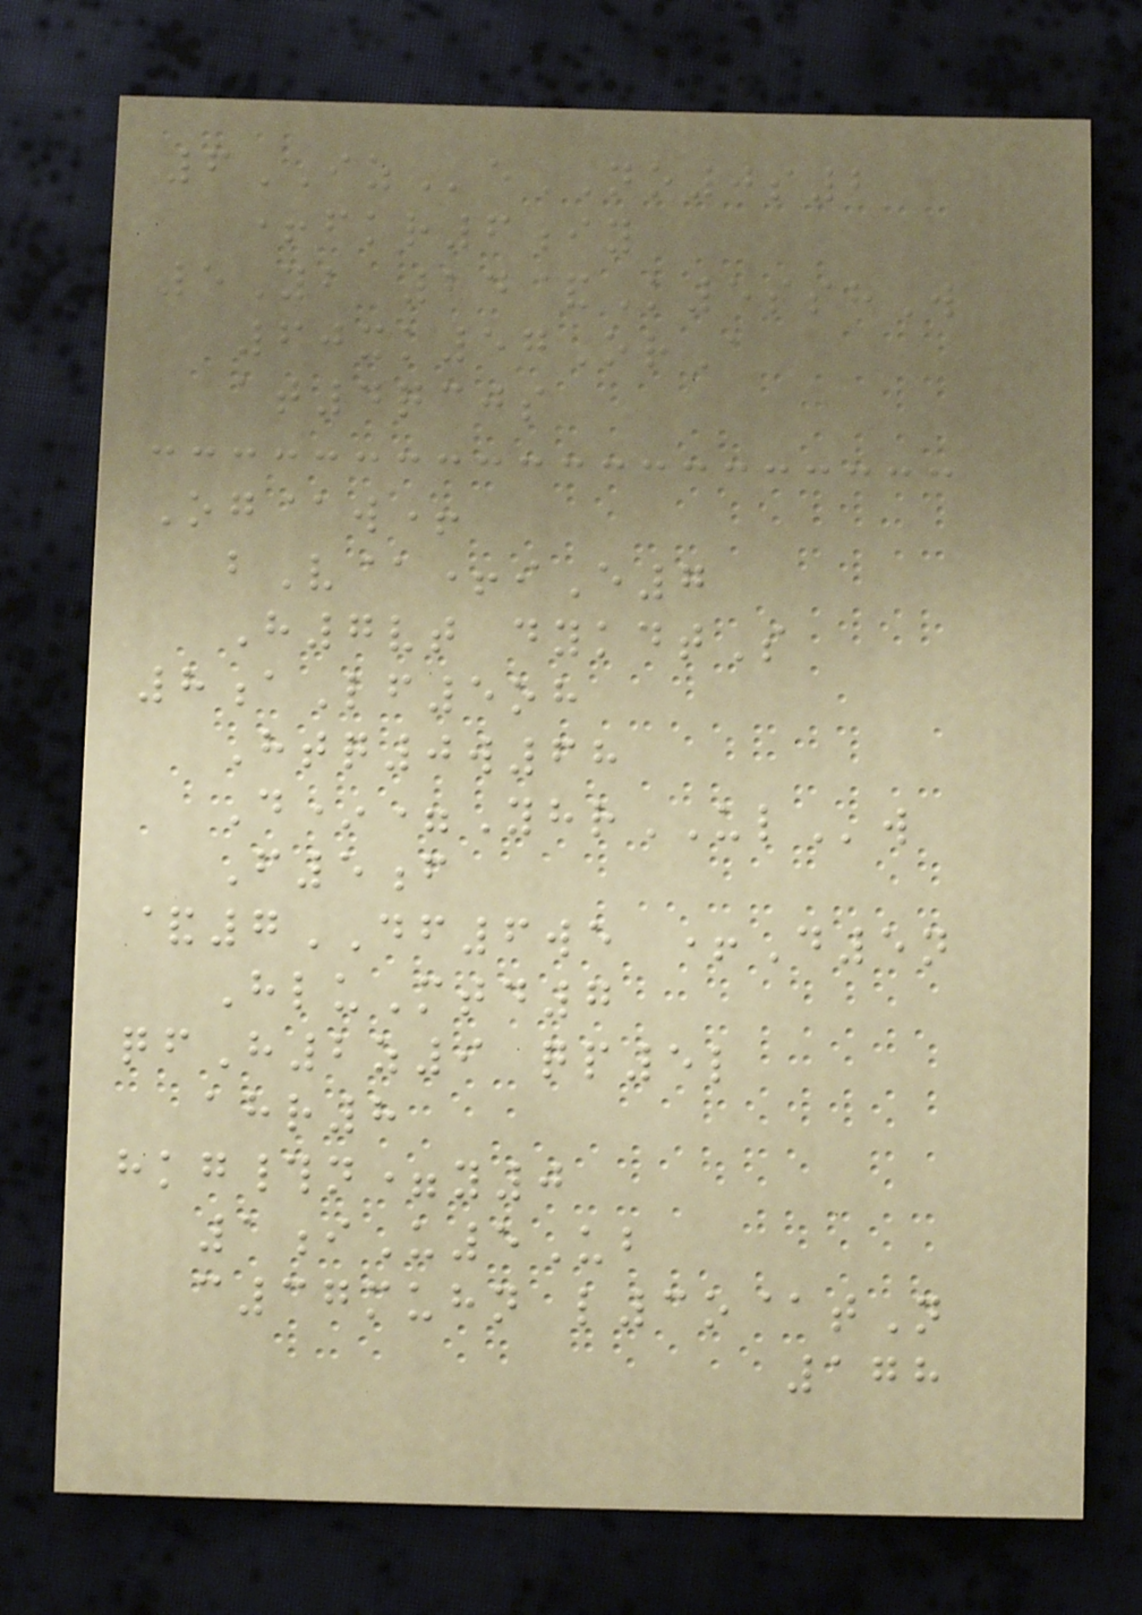6IZeNO0s2
+fkr6iy
5Yb 24&K5sshW
60xk57OrA
at4qcjs
Og@w+
bV@+iE7
H7vt dykdtS
8aLf5oh
Htq0w68
D*=YhrULw
F5f
&7DF6we +D5n
HluMtd7
qfH2z9 qp5l
ahr8
hkg#n=y0
1iU5Ub
c37muhn l3o@tN
178
